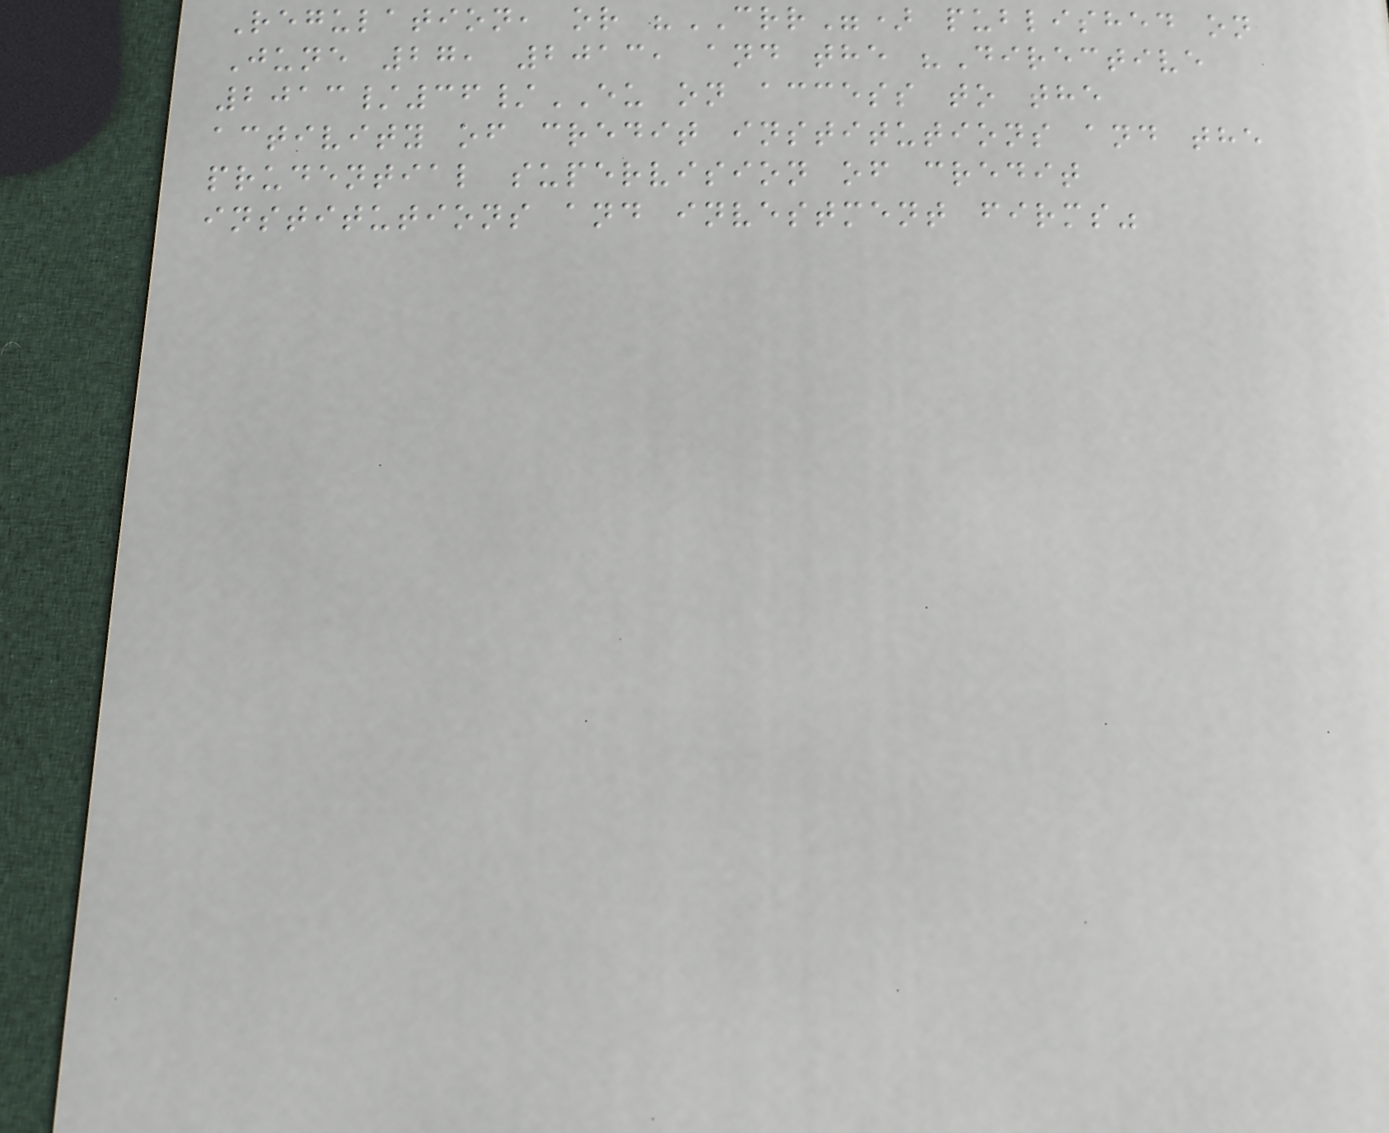Regulation, or "CRR") published on
June 27, 2013, and the "Directive
2013/36/EU on access to the
activity of credit institutions and the
prudential supervision of credit
institutions and investment firms"
